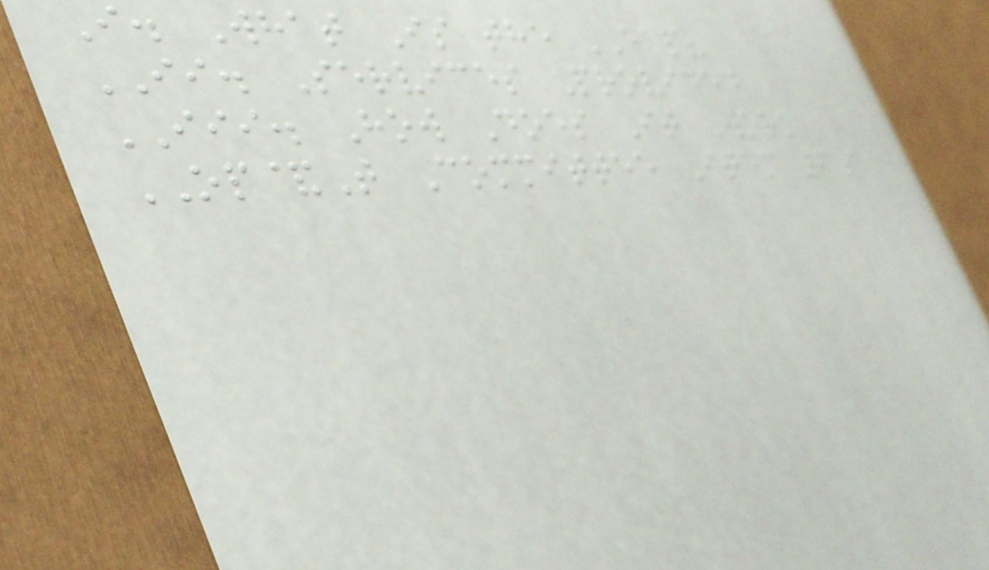I. What Is the EAP?
II. Services Provided
III. How Does It Work
OP&T Committee Item 6a
